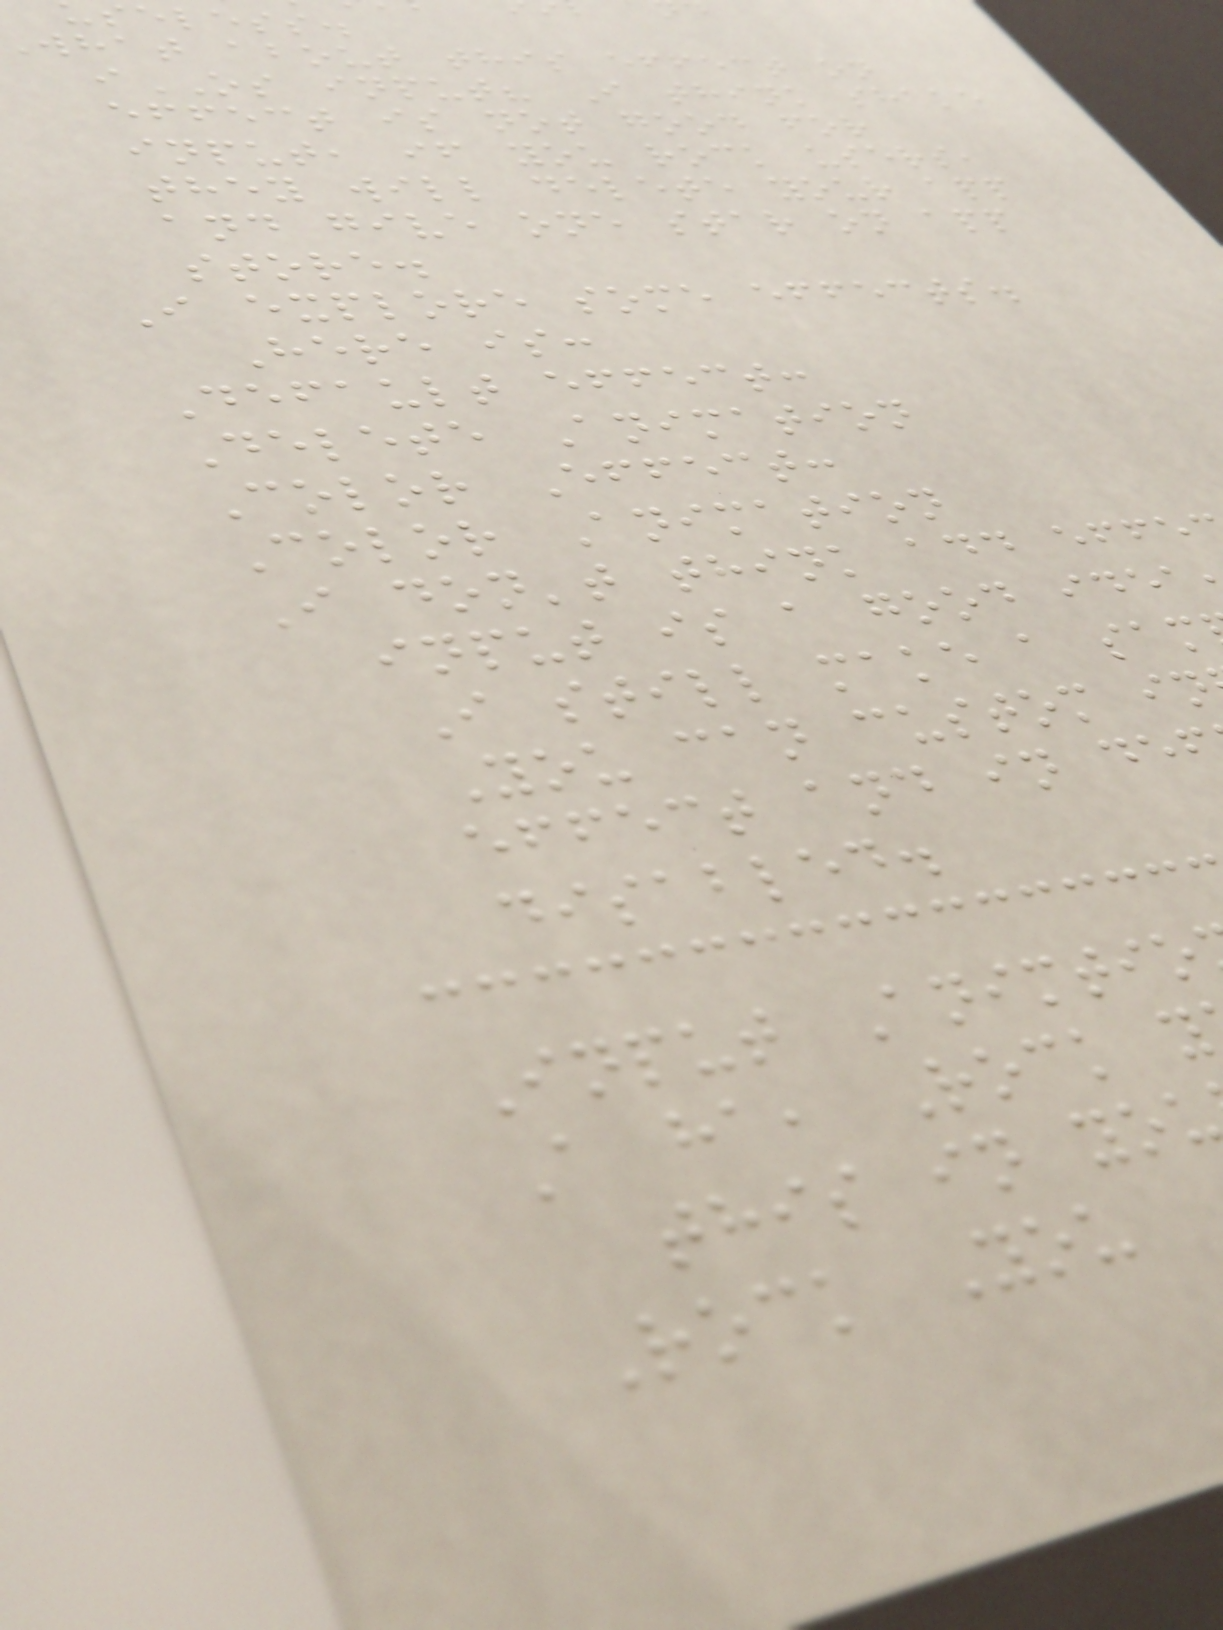eless.
what about this effect on
iOS input? I think shake
effect is not good for
input, if you rock users,
they will delete your app
and give one star on app
store.
I explore some effects.
Here is:
Default effect:
Delete Animation
Color Effect:
Color Animation
I don't think add effe
input is a good idea
I still make a sam
You can custom in
effect and in de
disabled.
Input Animtio
A ha, Rock y
this in you
Rock You
